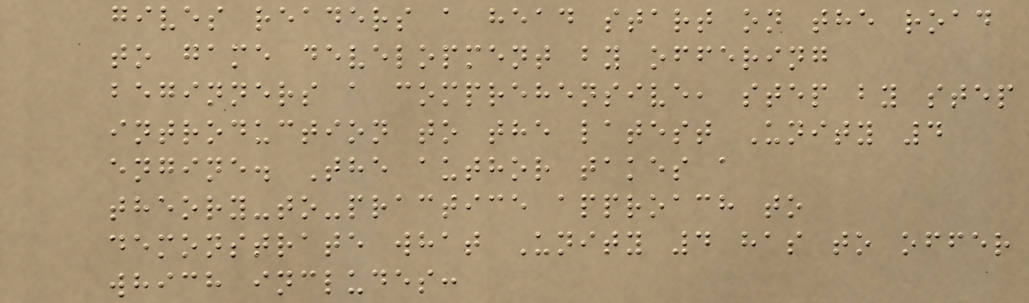gives readers a head start on the road
to game development by offering
beginners a comprehensive, step by step
introduction to the latest Unity 4
engine. The author takes a
theory-to-practice approach to
demonstrate what Unity 4 has to offer
which includes:
